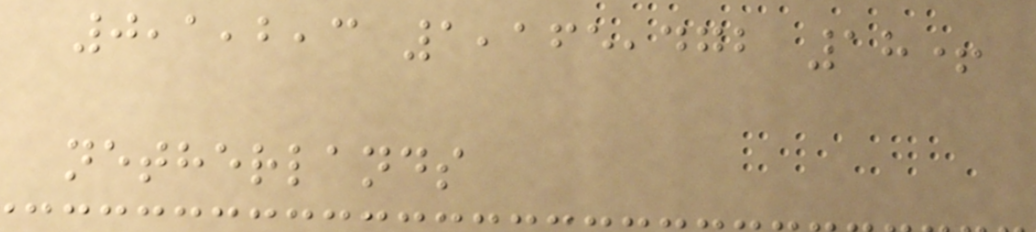0,1,2,3 1,165,472 18+
netherlands
